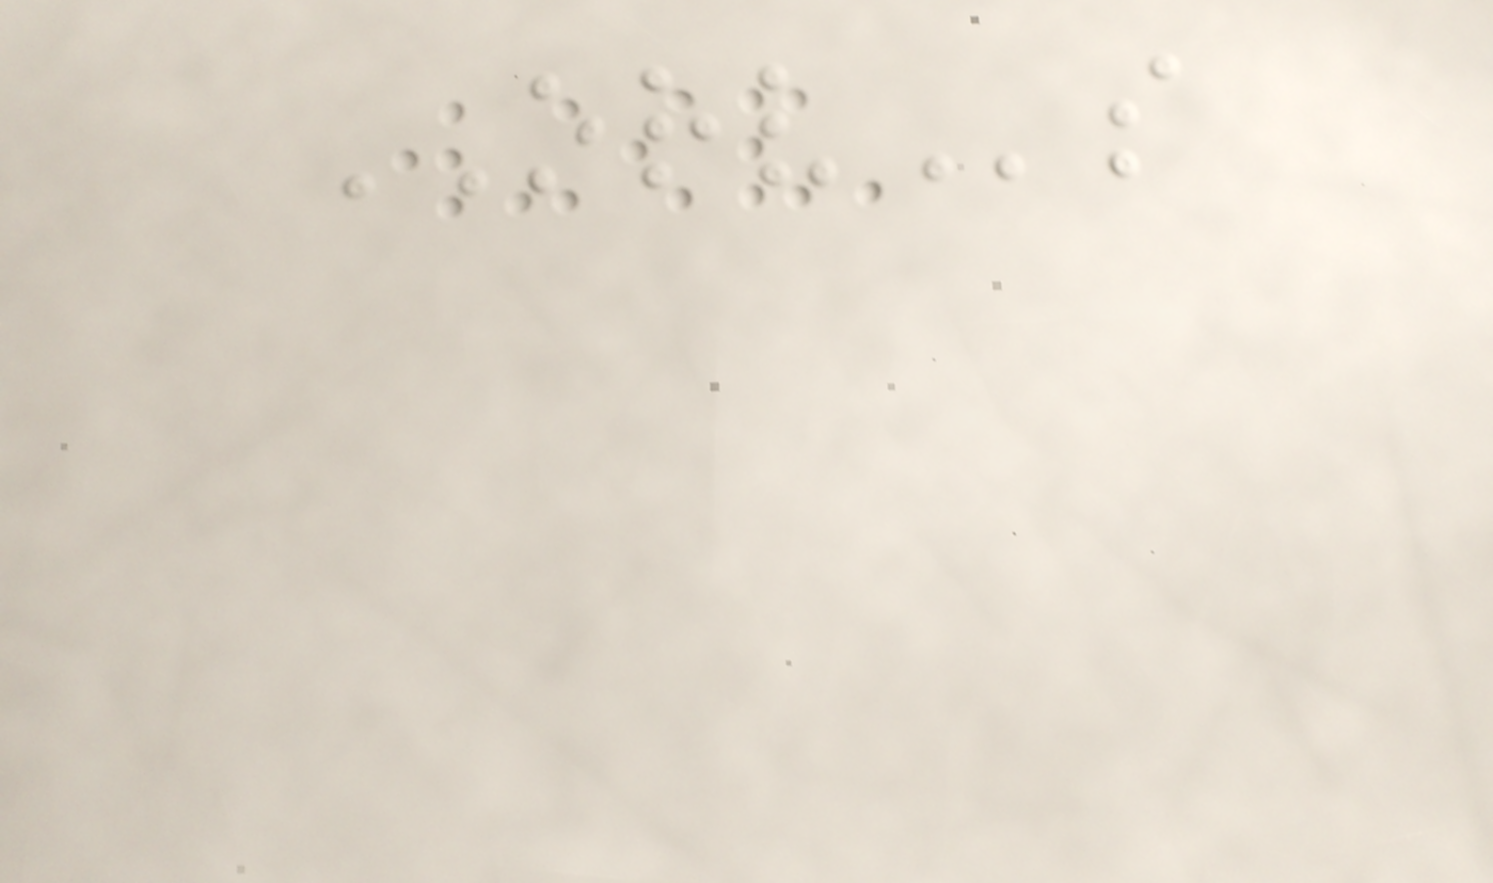ORVs
